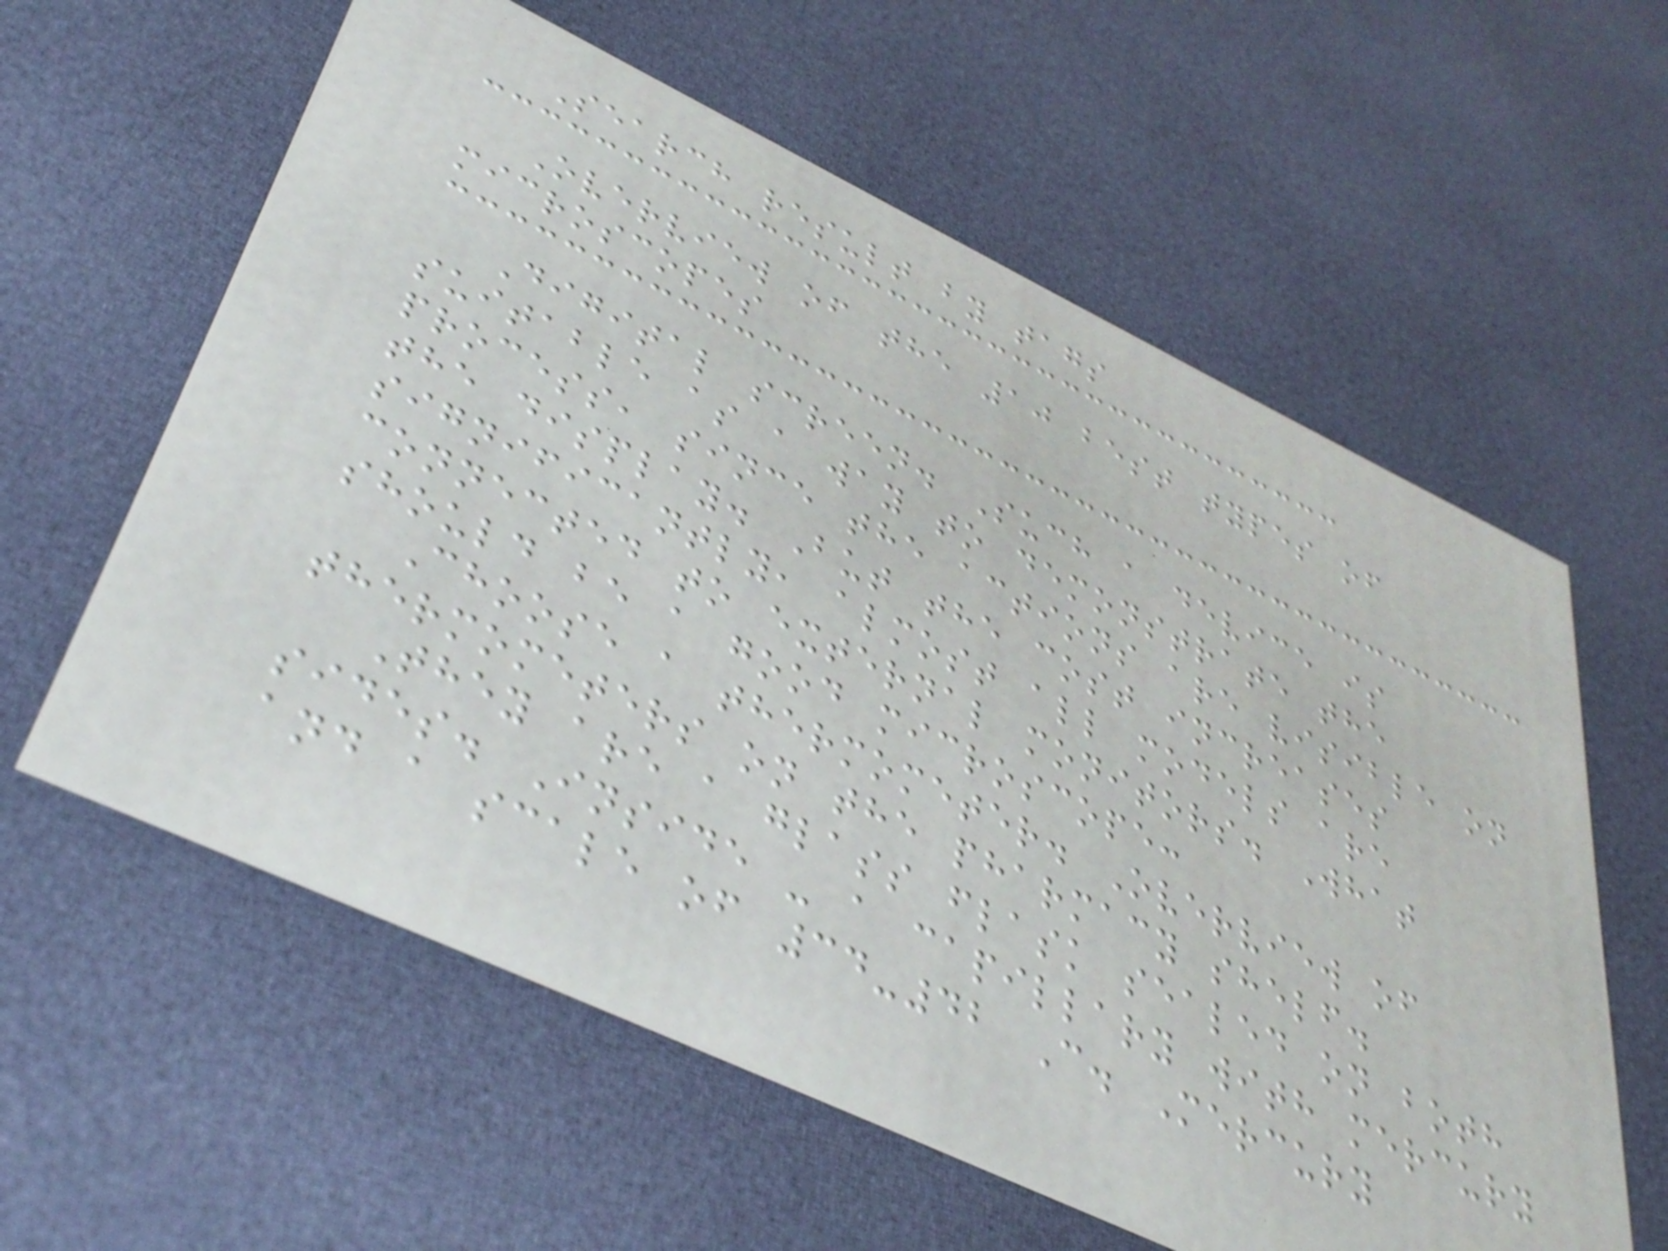Search result by tags
Overview of the 10 best types of
microscopes
Digital screen. Such a device is
suitable as a way to demonstrate the
process, since the actions are visible on
the display. But the cost increases
significantly, almost all models are
connected to external monitors. What
should be a good microscope:
Choose a thermometer. Overview of
thermometers on the pharmacy shelf.
They are a glass flask sealed on both
sides. Inside - a capillary with mercury
and a scale of 34-42 C. Mercury
